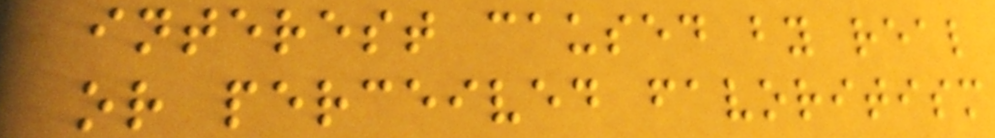interest caused by real
or perceived favoritism
